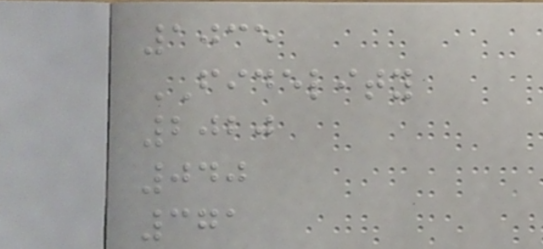1035
FIDELITY
2020
040
371
